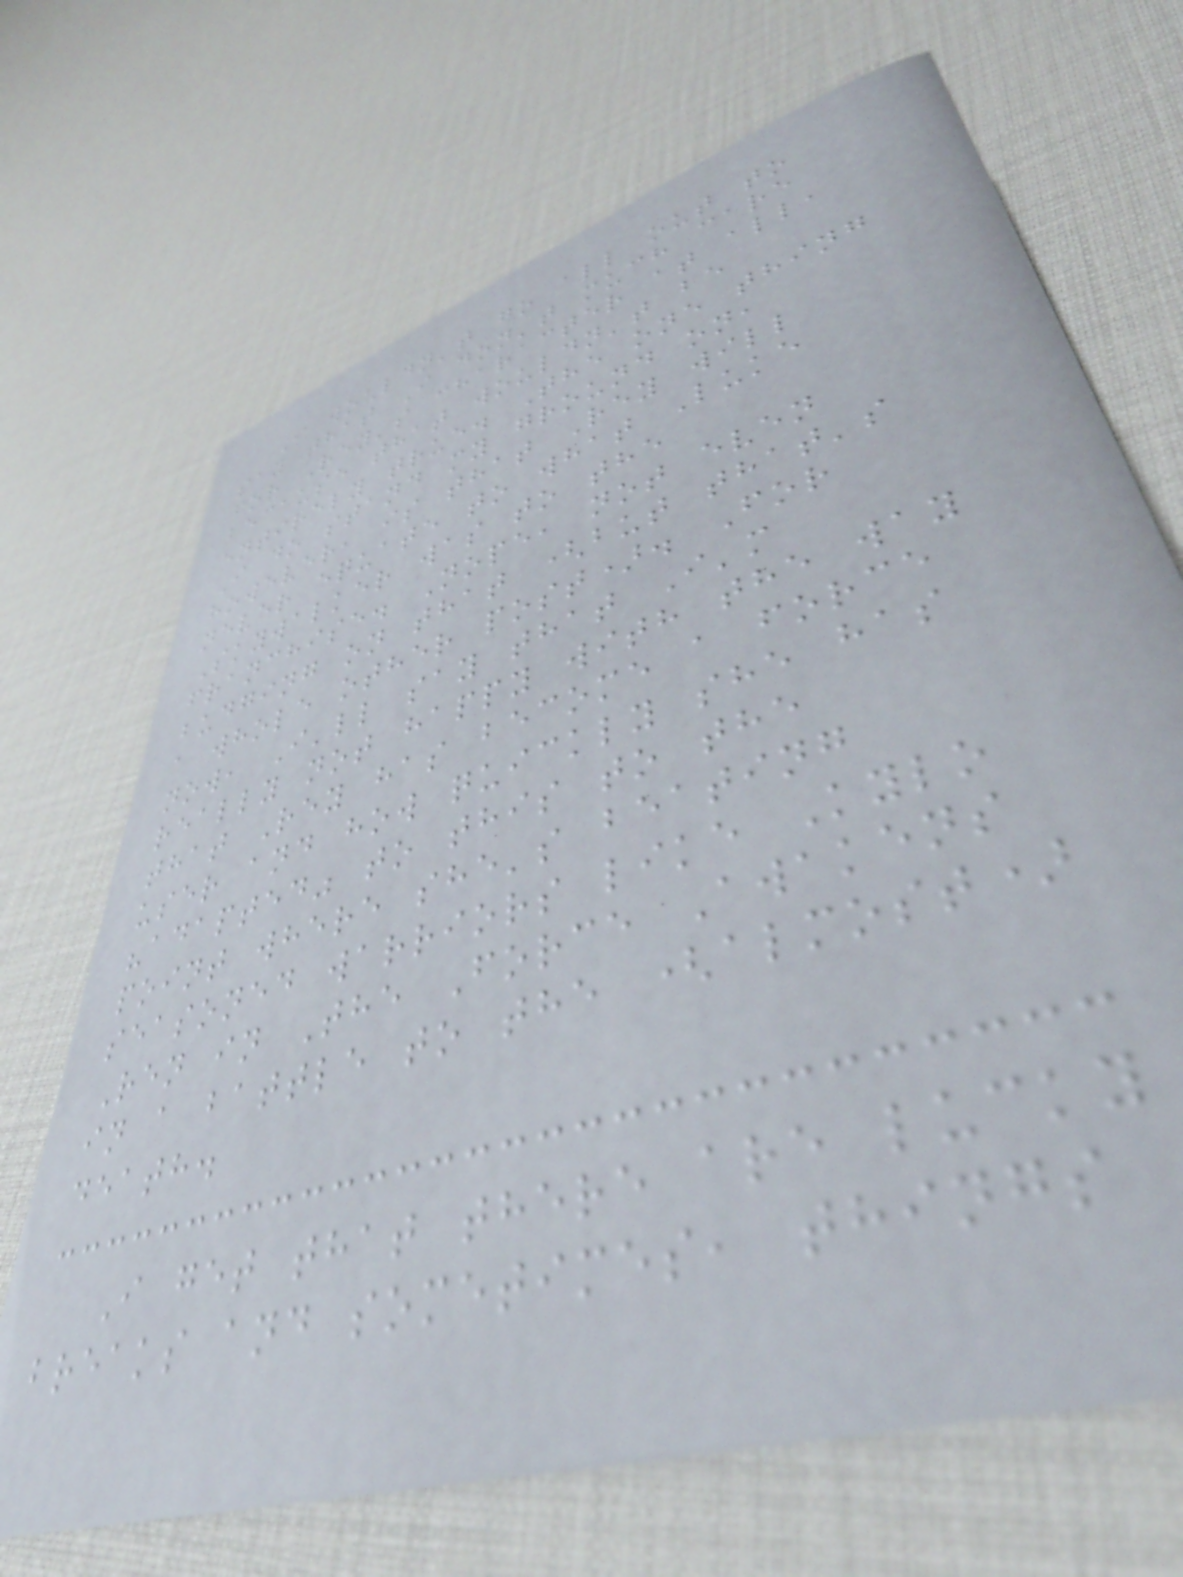I wouldn't go all out to
say that I don't much care
for Rey's character at all,
because that wouldn't be
entirely true. The one thing
I do stand my ground on,
however, is that Rey will
never equate to what Luke
Skywalker was to the
franchise. Nope, not even
budging on that (but that's
a whole other post). For
now, I'll say that I'm
really not happy with the way
that Rey has become a force
user and how quickly she has
"adapted" to this to the
point where she's beating
seasoned warriors like Kylo
Ren in The Force Awakens
in a battle to the (almost)
death.
I get that there are lucky
breaks and sometimes, things
